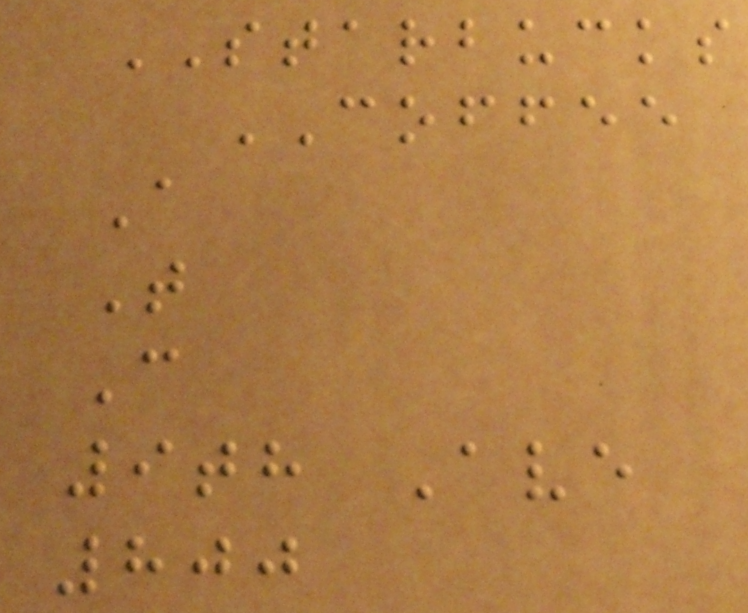STARBUCKS
COFFEE
A
T
C
9th Ave
800
